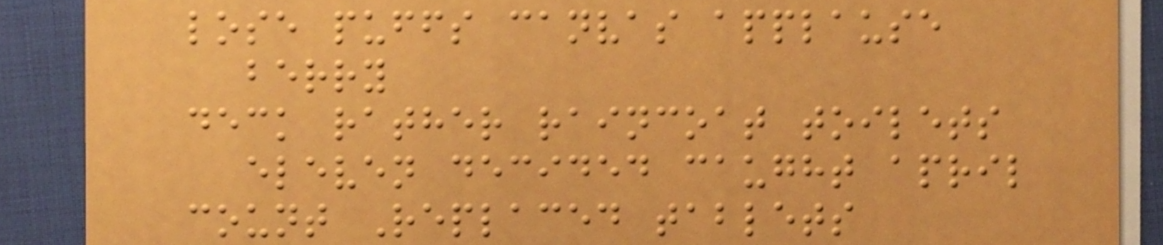lose puffs canvas applause
berry
deck rather raincoat toilets
eleven decided caught april
count Replaced tablets
